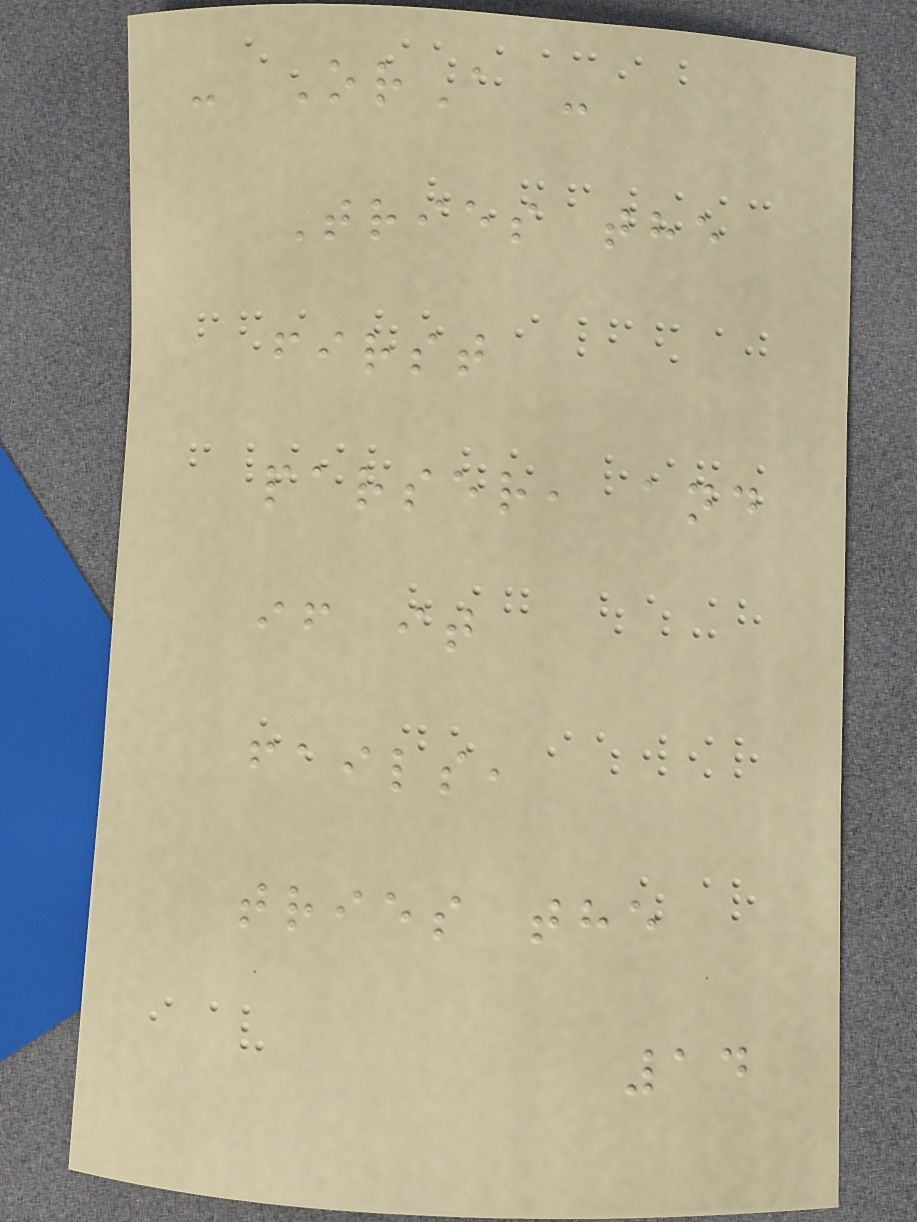- OrA -
Tries the
first
parser, and
if it
fails,
tries the
14
